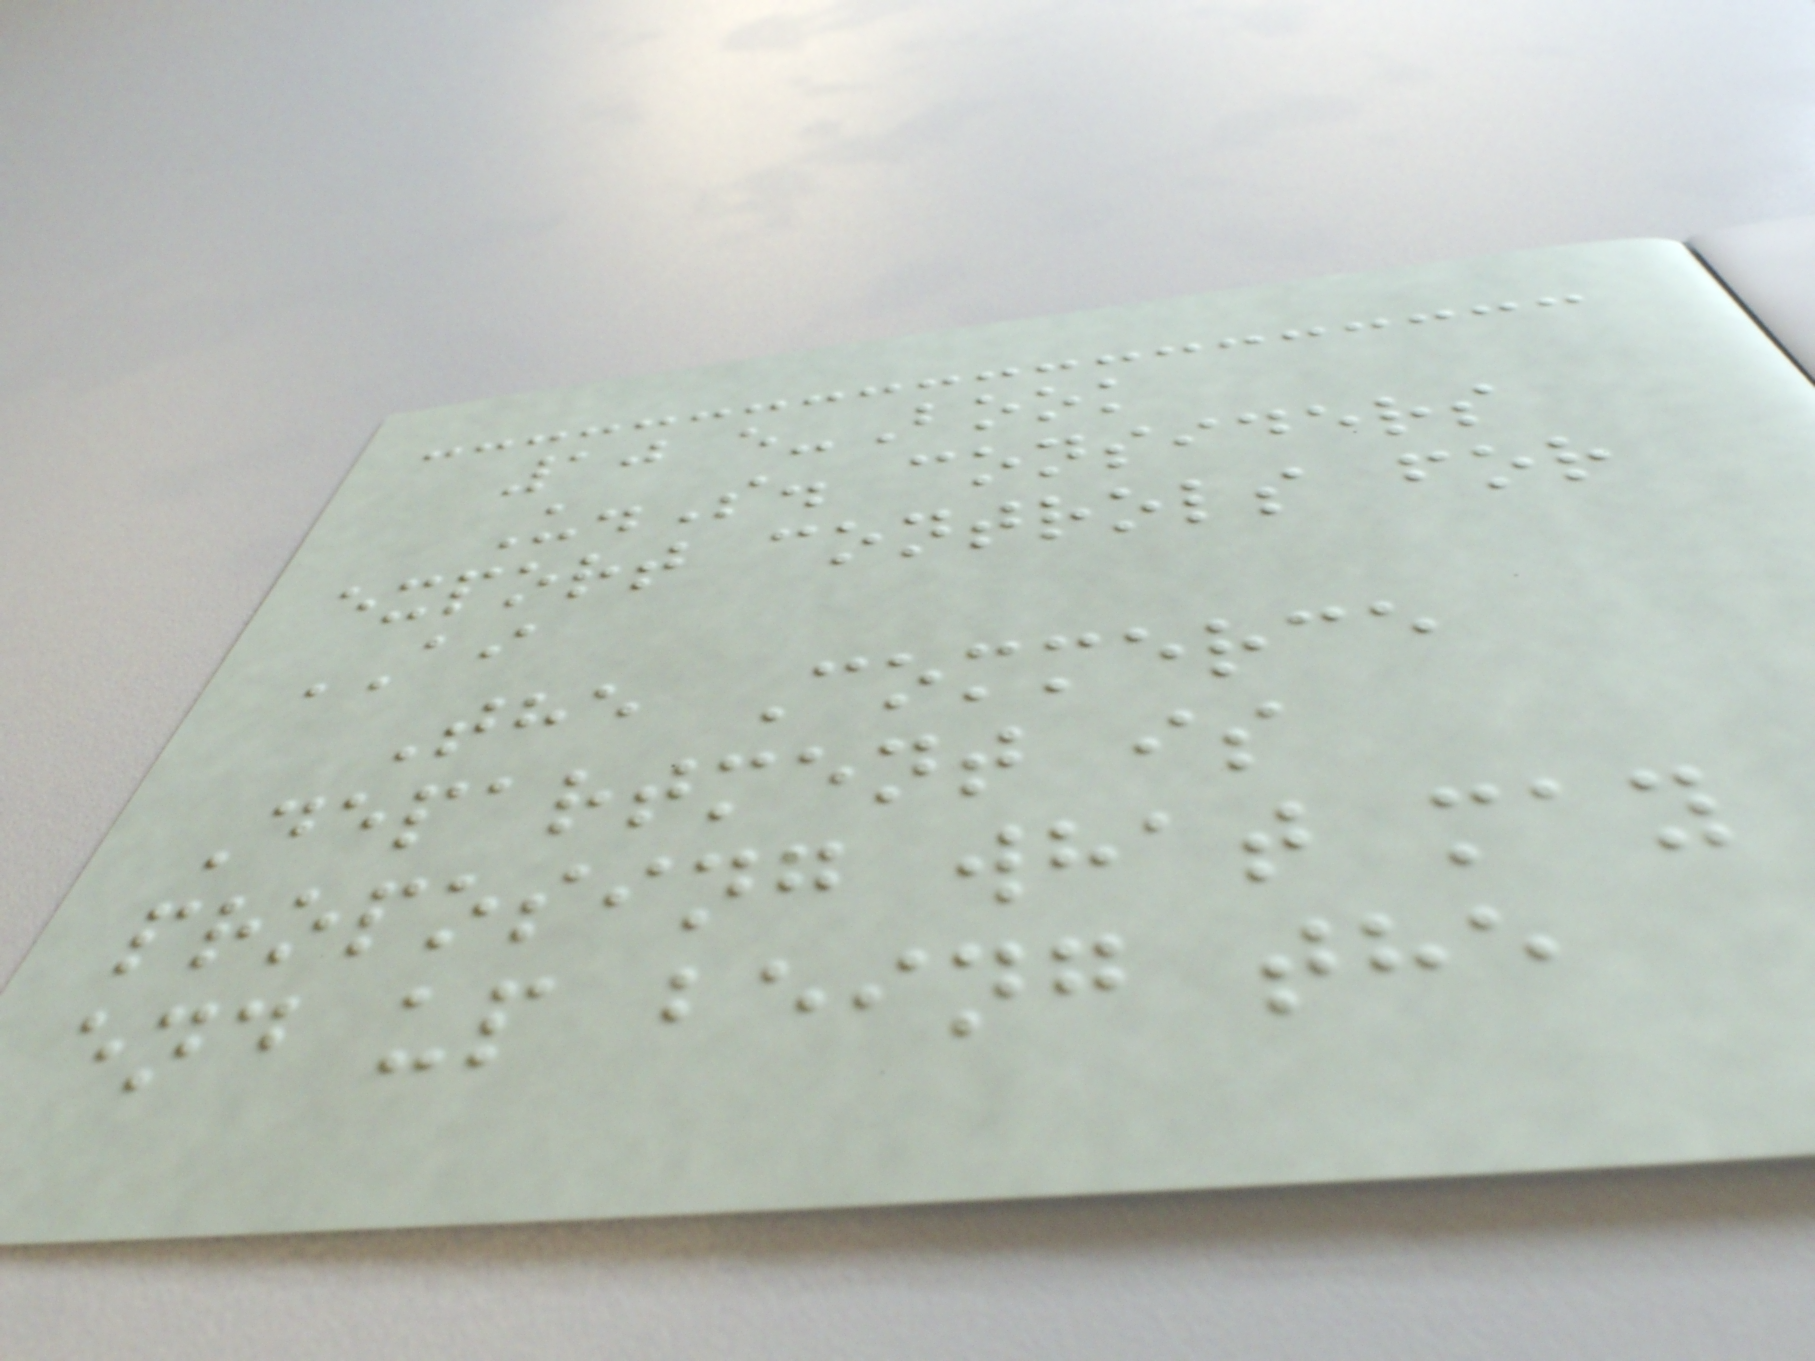10 e-Book
U.S. considers
export controls for
AI
The Commerce
Department is
proposing what may
end up being the
